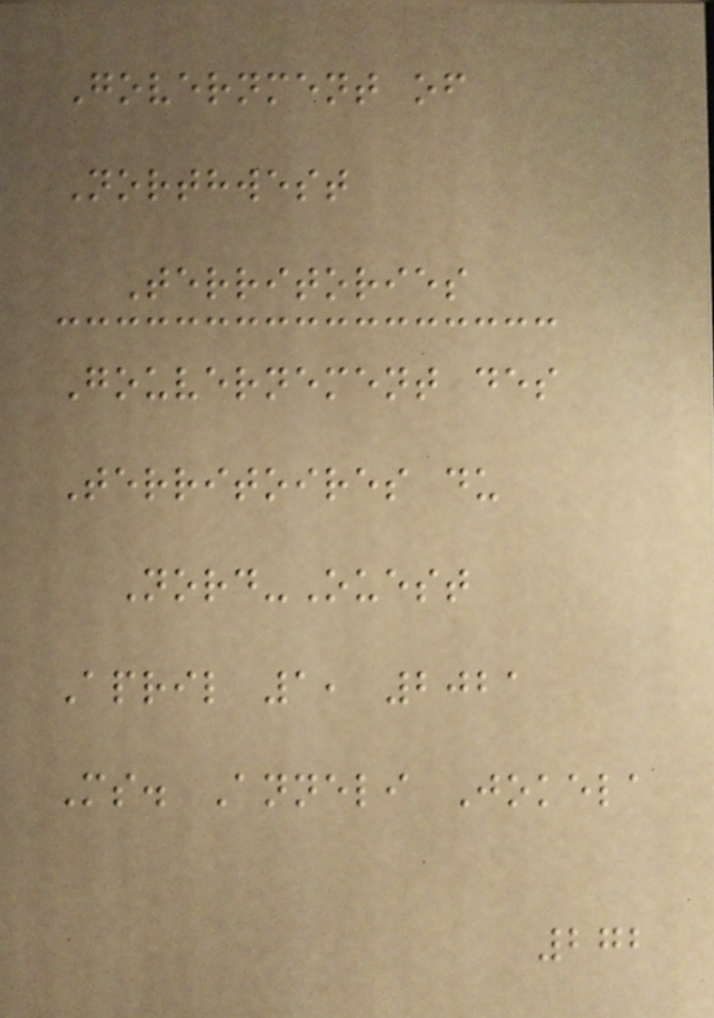Government of
Northwest
Territories
Gouvernement des
Territoires du
Nord-Ouest
April 1, 2021
Ms. Anneli Jokela
272
